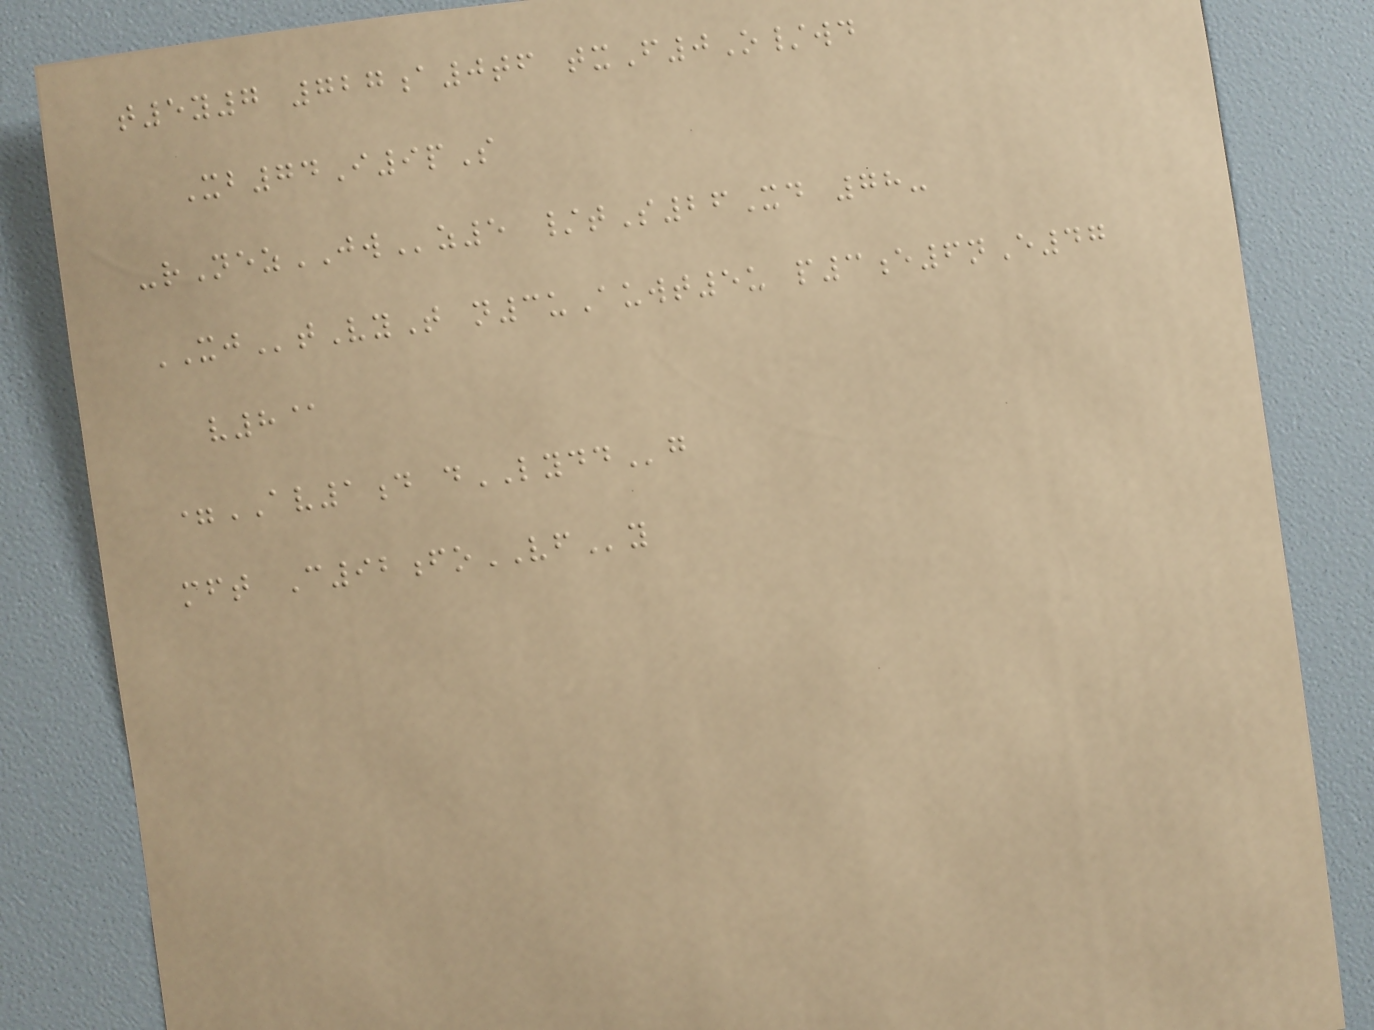t5y7 727a0tf txF0O/wd
Xb74I9pS
-rNezJWz5 /tS26Xd 78-
XJtVyT n3uAuwt5u p3e6nE47
v8@
=AV1d dLYDDg
mft C92foVFy
